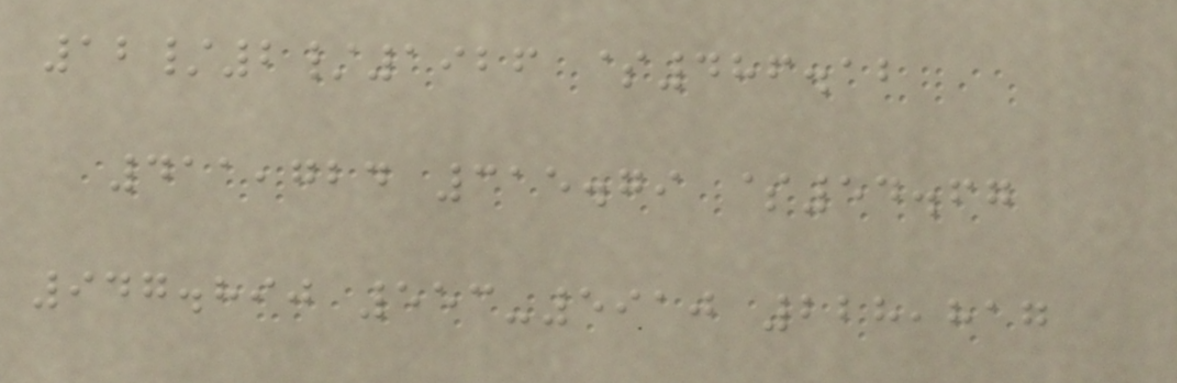12/2/1926 $486.12
411,724 315.79 $54.67
947.890 553-5910 228,817
